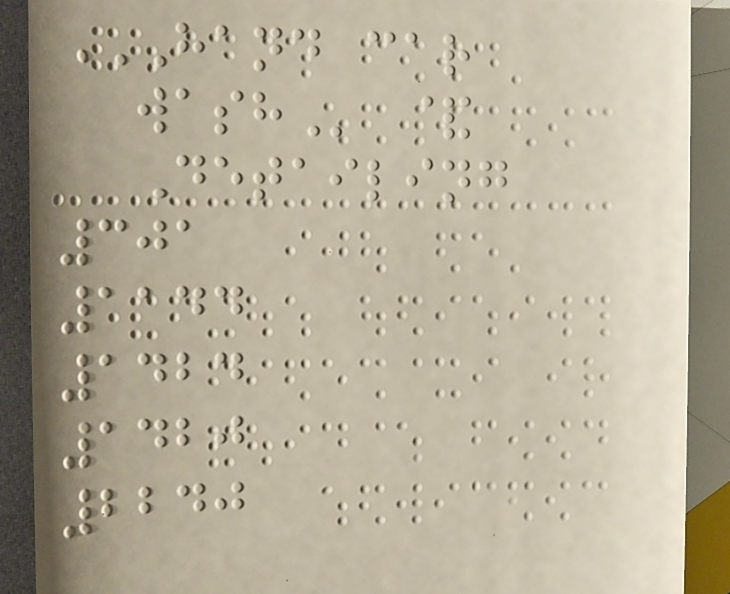HAND CAR
WASH &
Detailing
301
1144
1424
1420
2240
